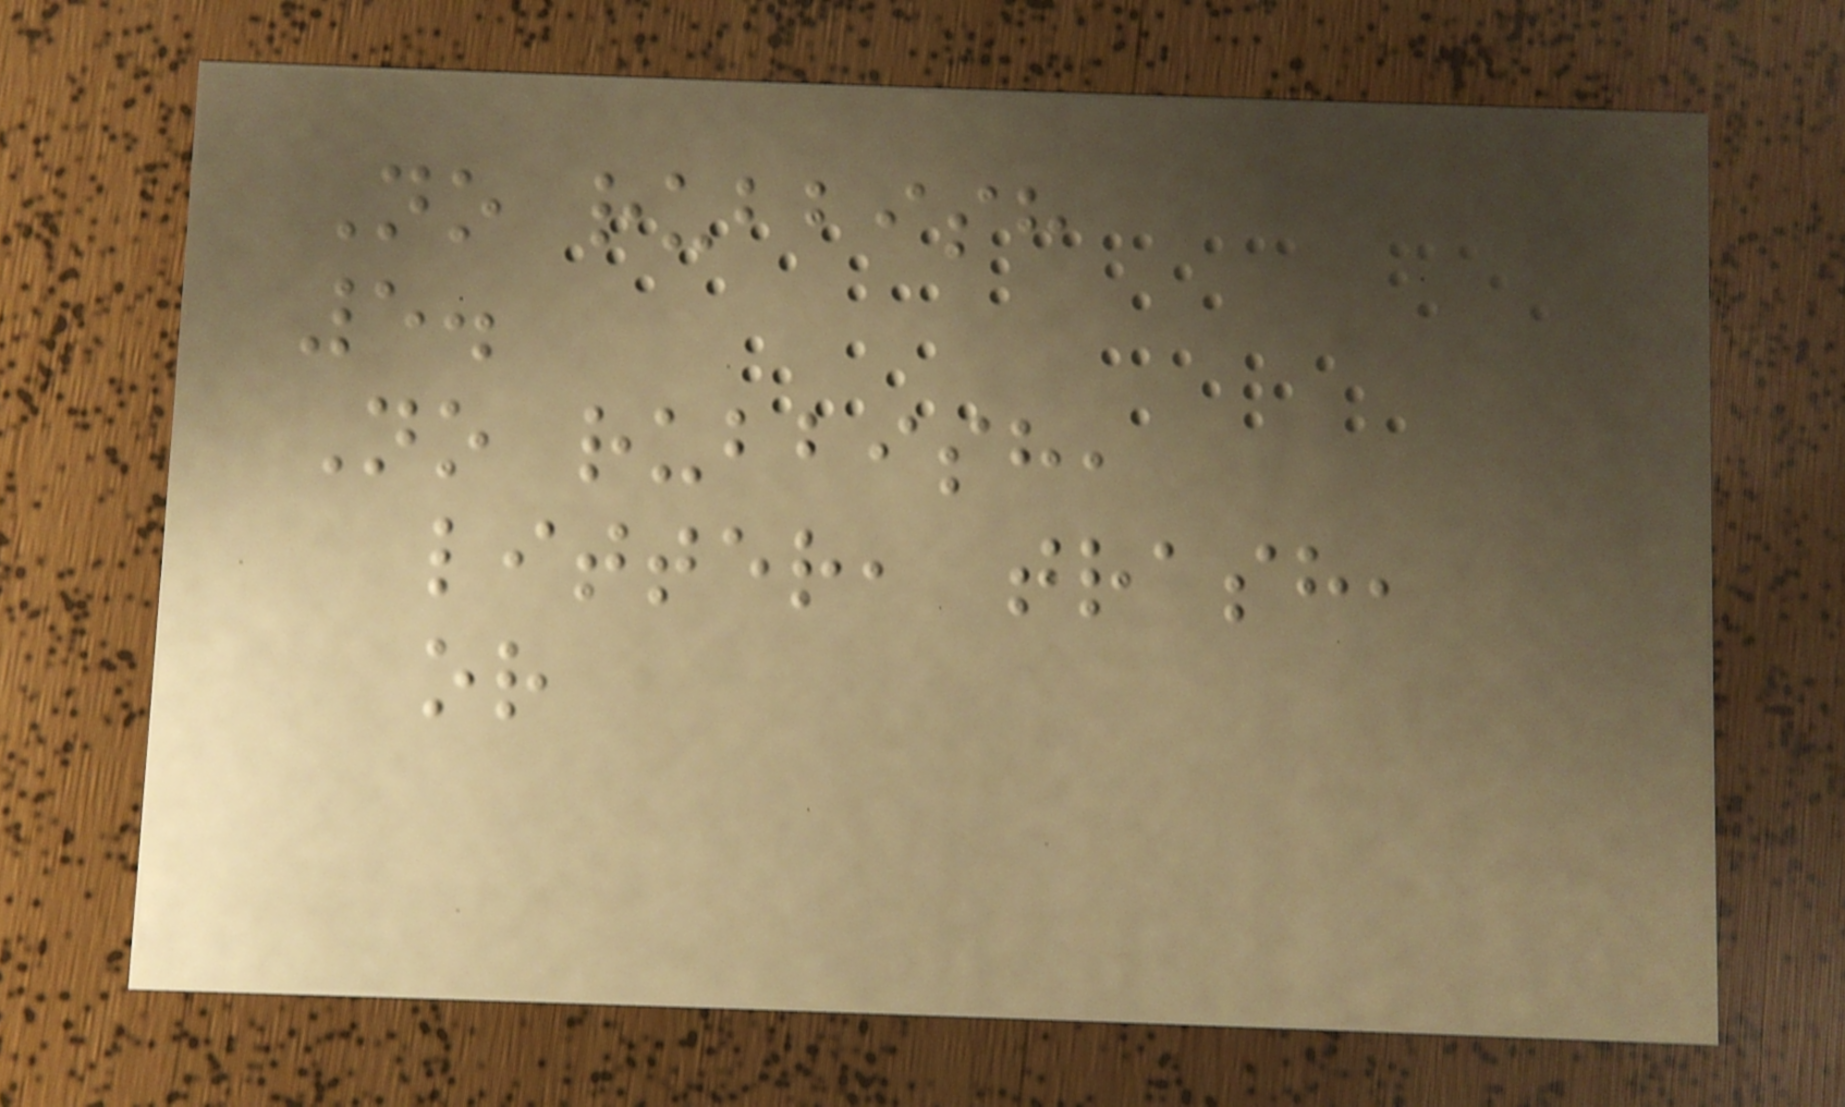No rubbish
5.
No rubbish,
litter, trash,
or
